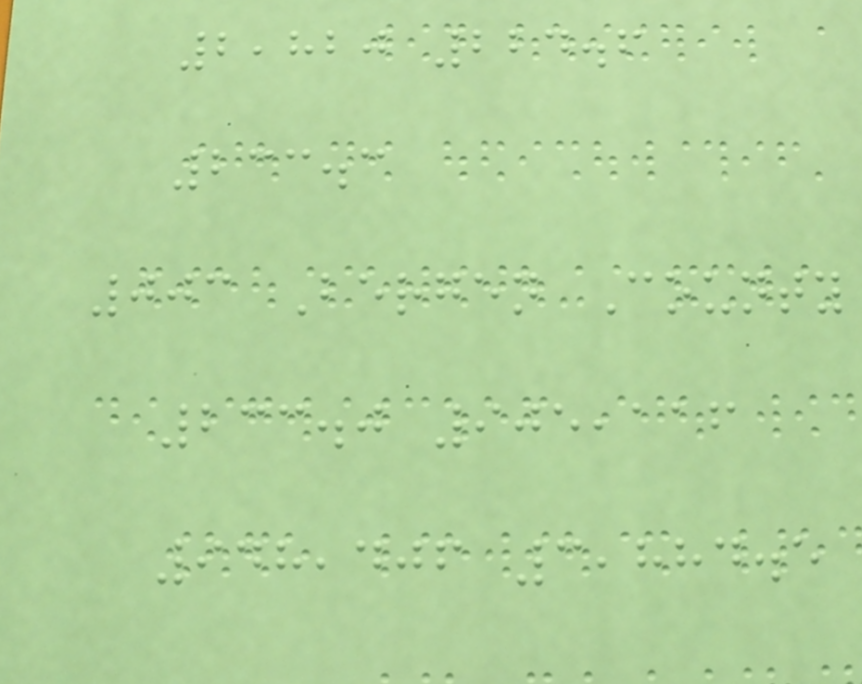2,820 224.6
233.3
003 Bergen County
233.0 905,116
948,406 3,884.5
